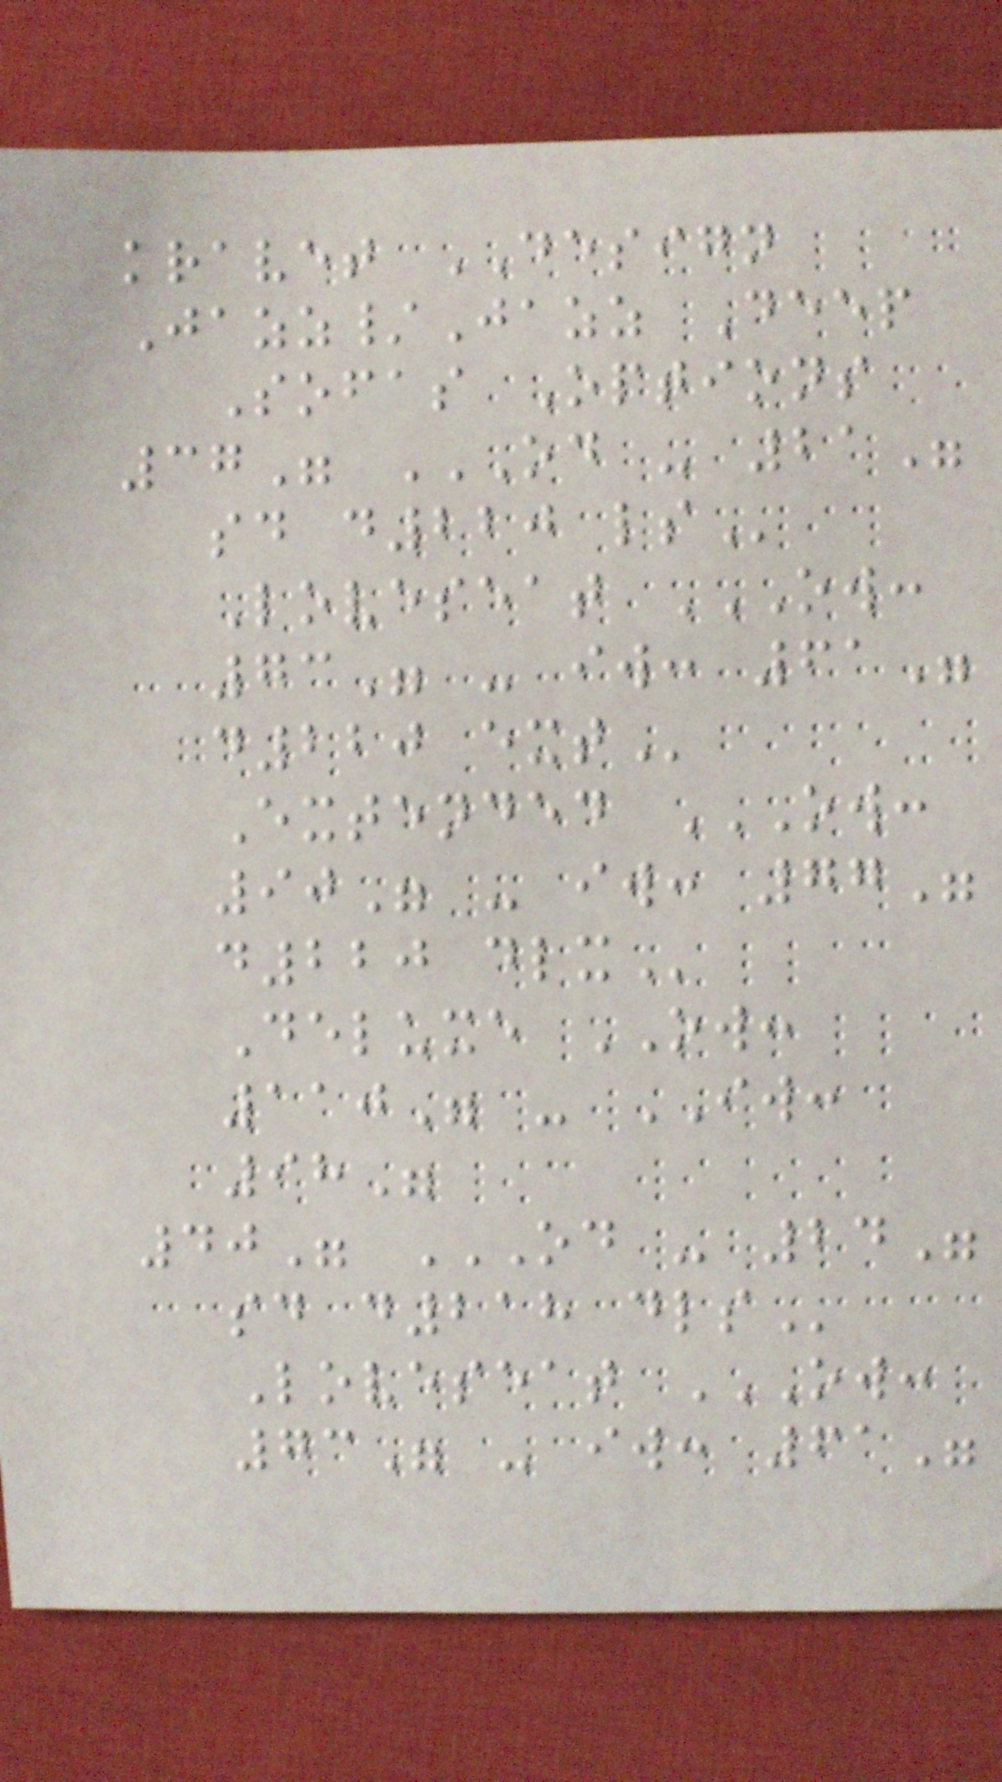kravet DESIGN
Jazz/Jazz Deep
Sofas Options
37" OD - 21"
SD D220 LS
Loveseat OW:
73" - IW: 61"
D220 EXT
Extended OW:
90" - IW: 77"
D220 DLX
Deluxe OW:
110" - IW:
98"
40" OD - 24"
SD D218 DLS
Loveseat OW:
73" - IW: 61"
